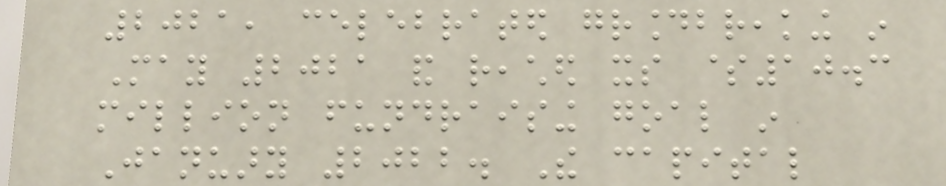2021, celebrated groundbreaking in
May 2021 and reached its $10.3
million fundraising goal in
January 2022. The capital
